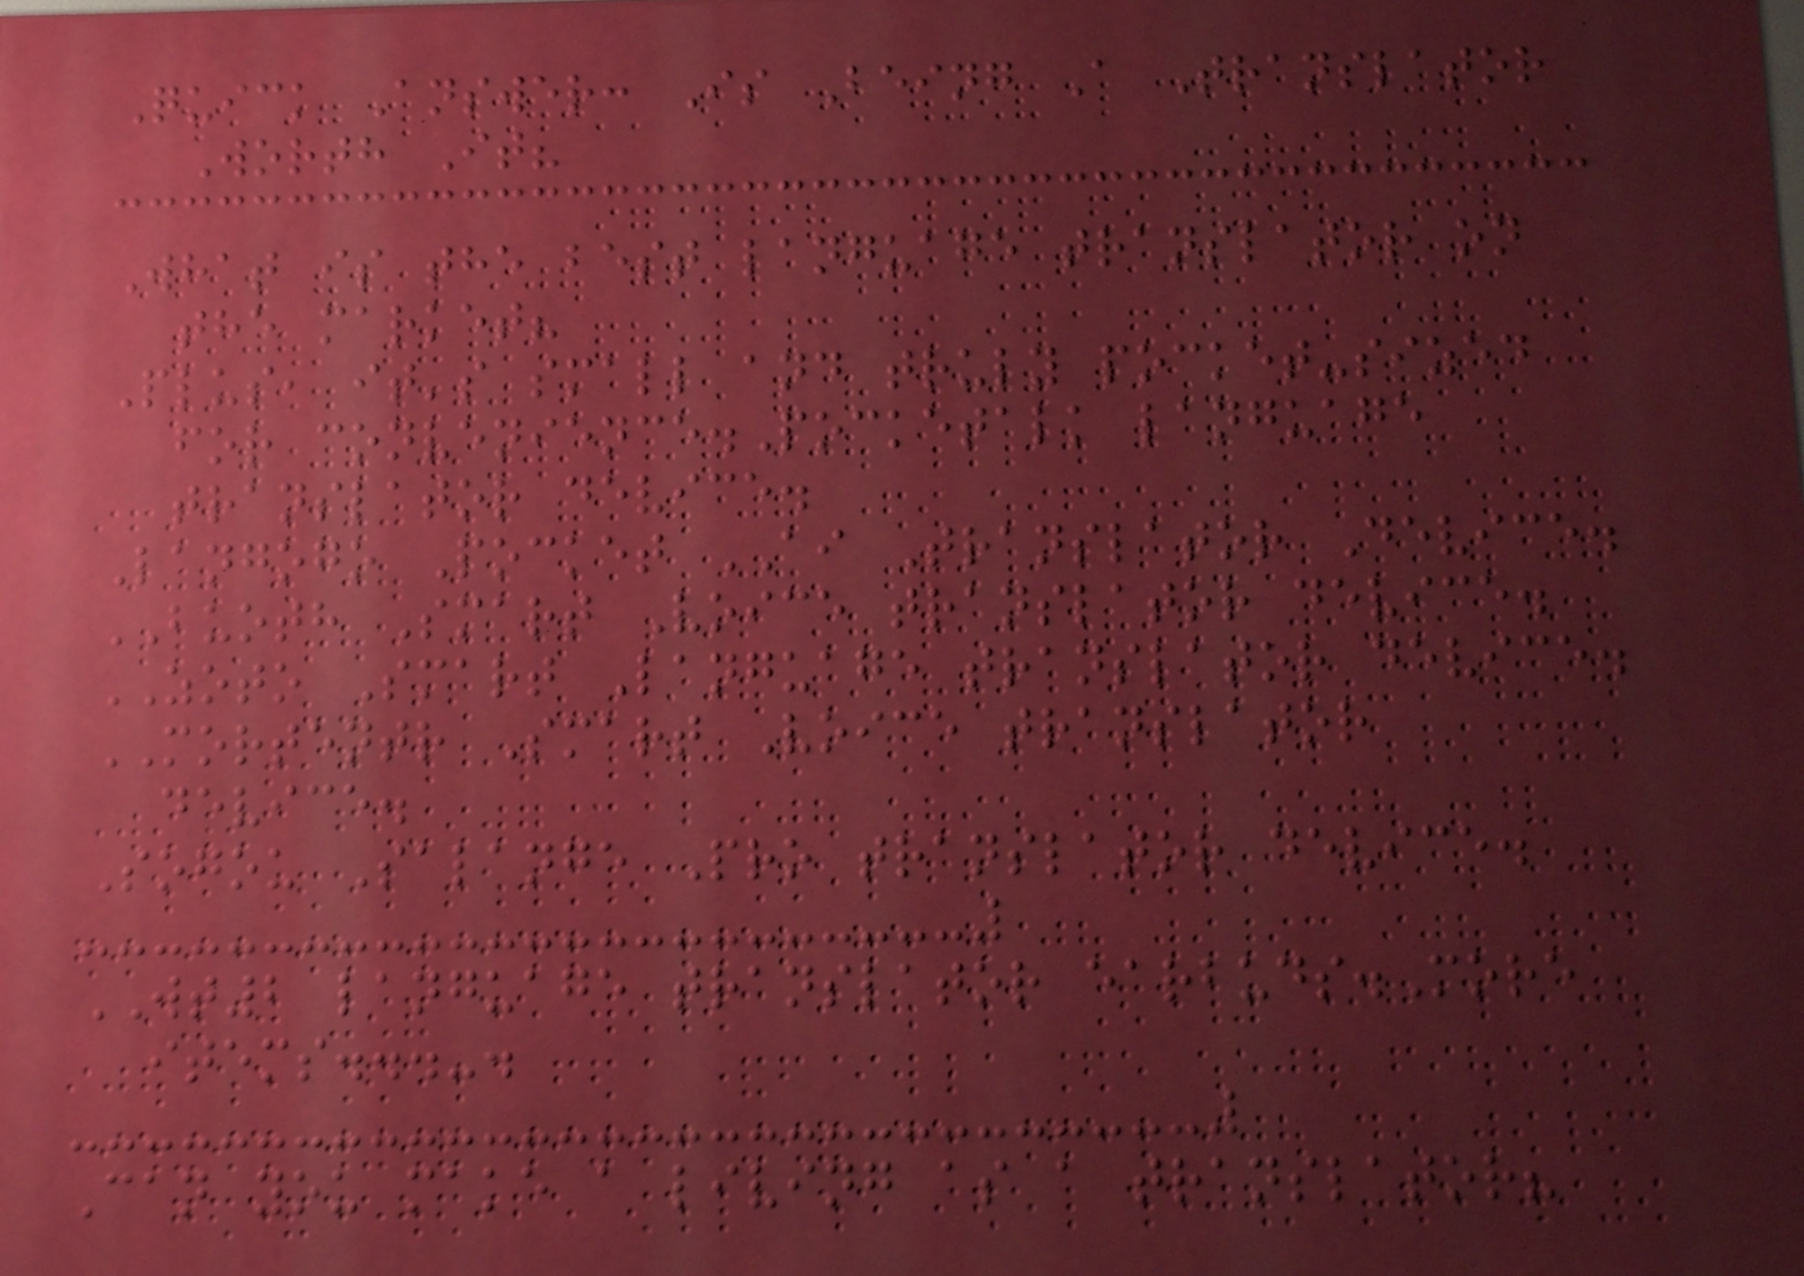Quick Answer: Is Being A Translator
Worth It?
What is the best language translator on
the market?
Plus, it's small and truly pocket-sized
for convenience.Pocketalk language
translator device.
Langogo Pocket AI Translator Device.
BUOTH Smart Voice translator device.
ZOTO Smart Language translator device.
MORTENTR Smart Voice translator
device.
Sogou Salange Pro translator device.
WT2 language translator earbuds.More
items...-.
Can you make a living as a translator?
